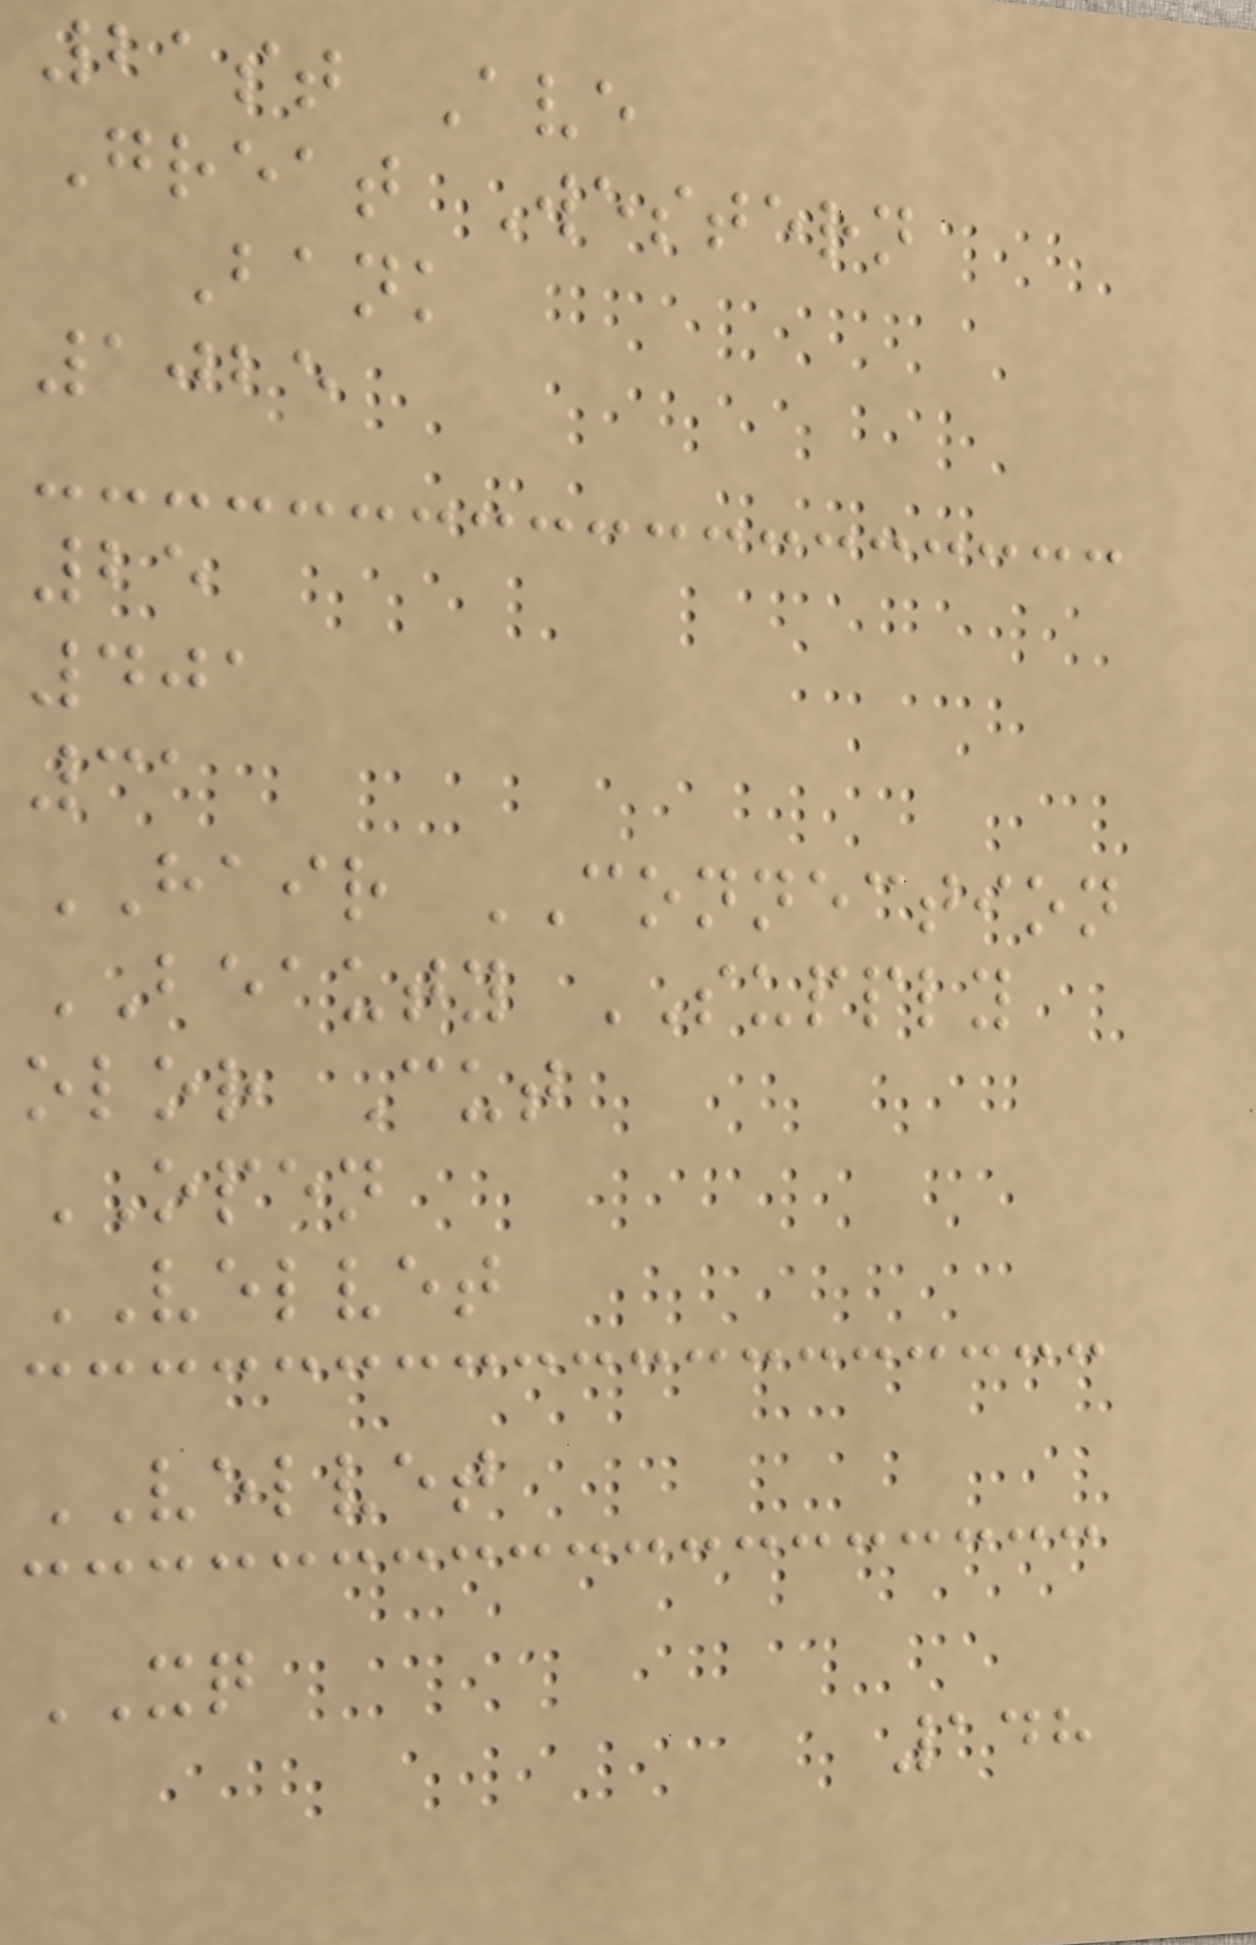21st Ave
Great Western
Bank
1025
25
401
31
HAIR CONNECTION
BEAUTY SUPPLY
olor Cut
OPEN
VELVET
VELVET
XQ
148
